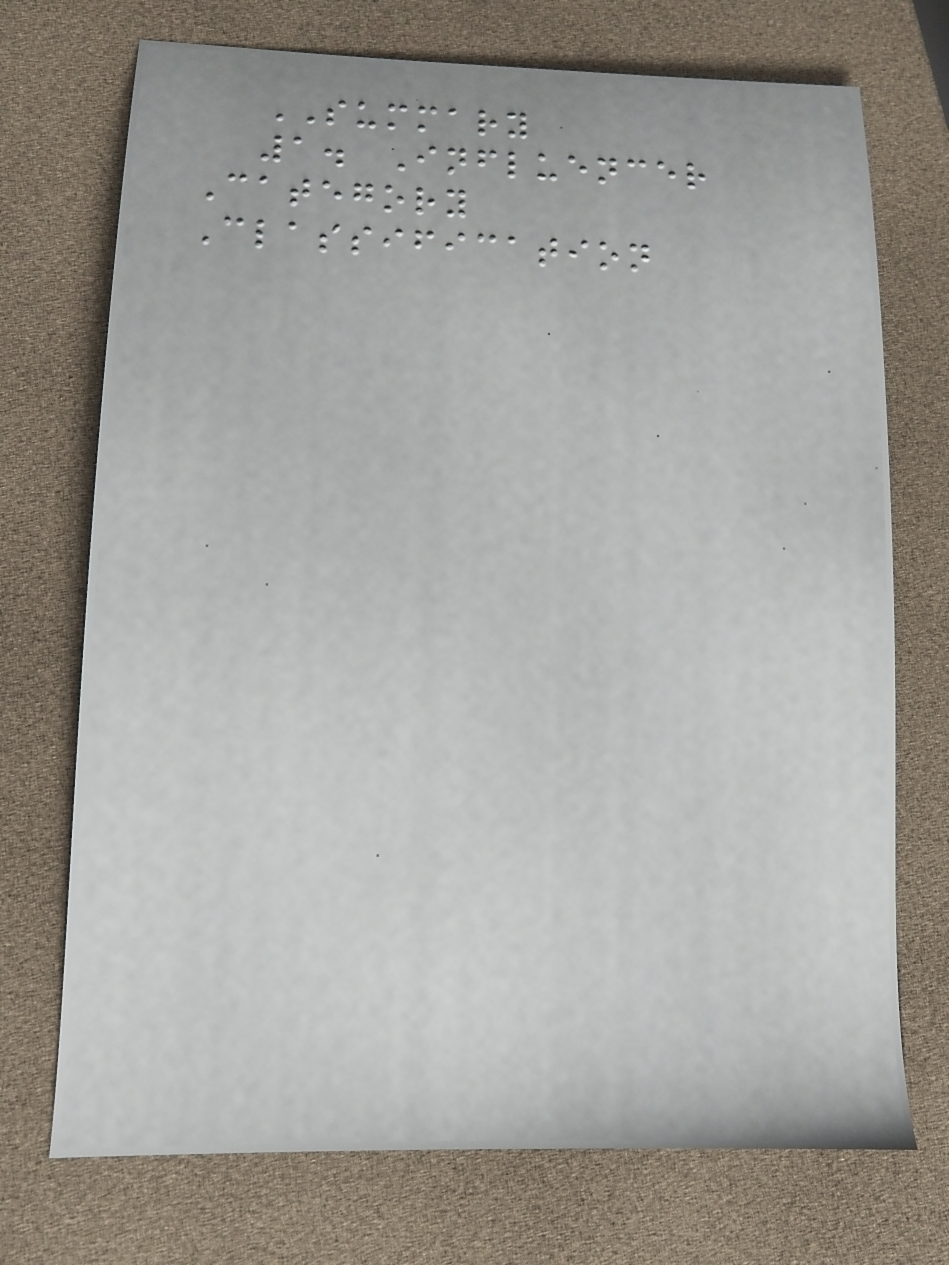SUMMARY
1. Influencer
Category
Classification
